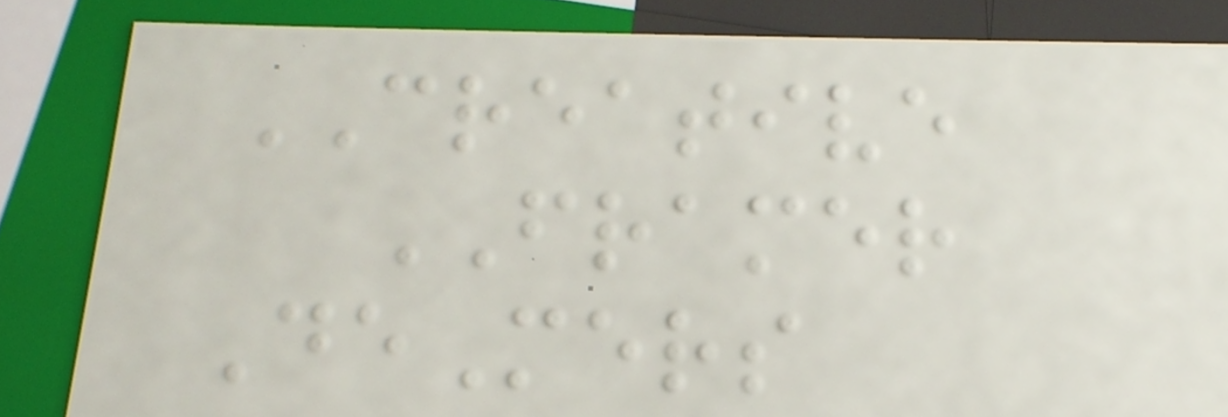CREATIVE
FRAMER
DeMers
